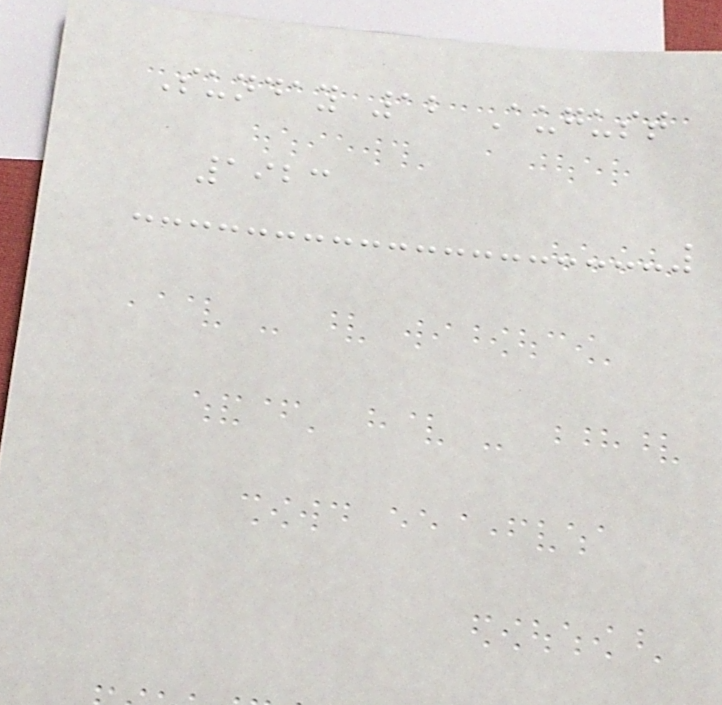Sunday 12 August
1923
